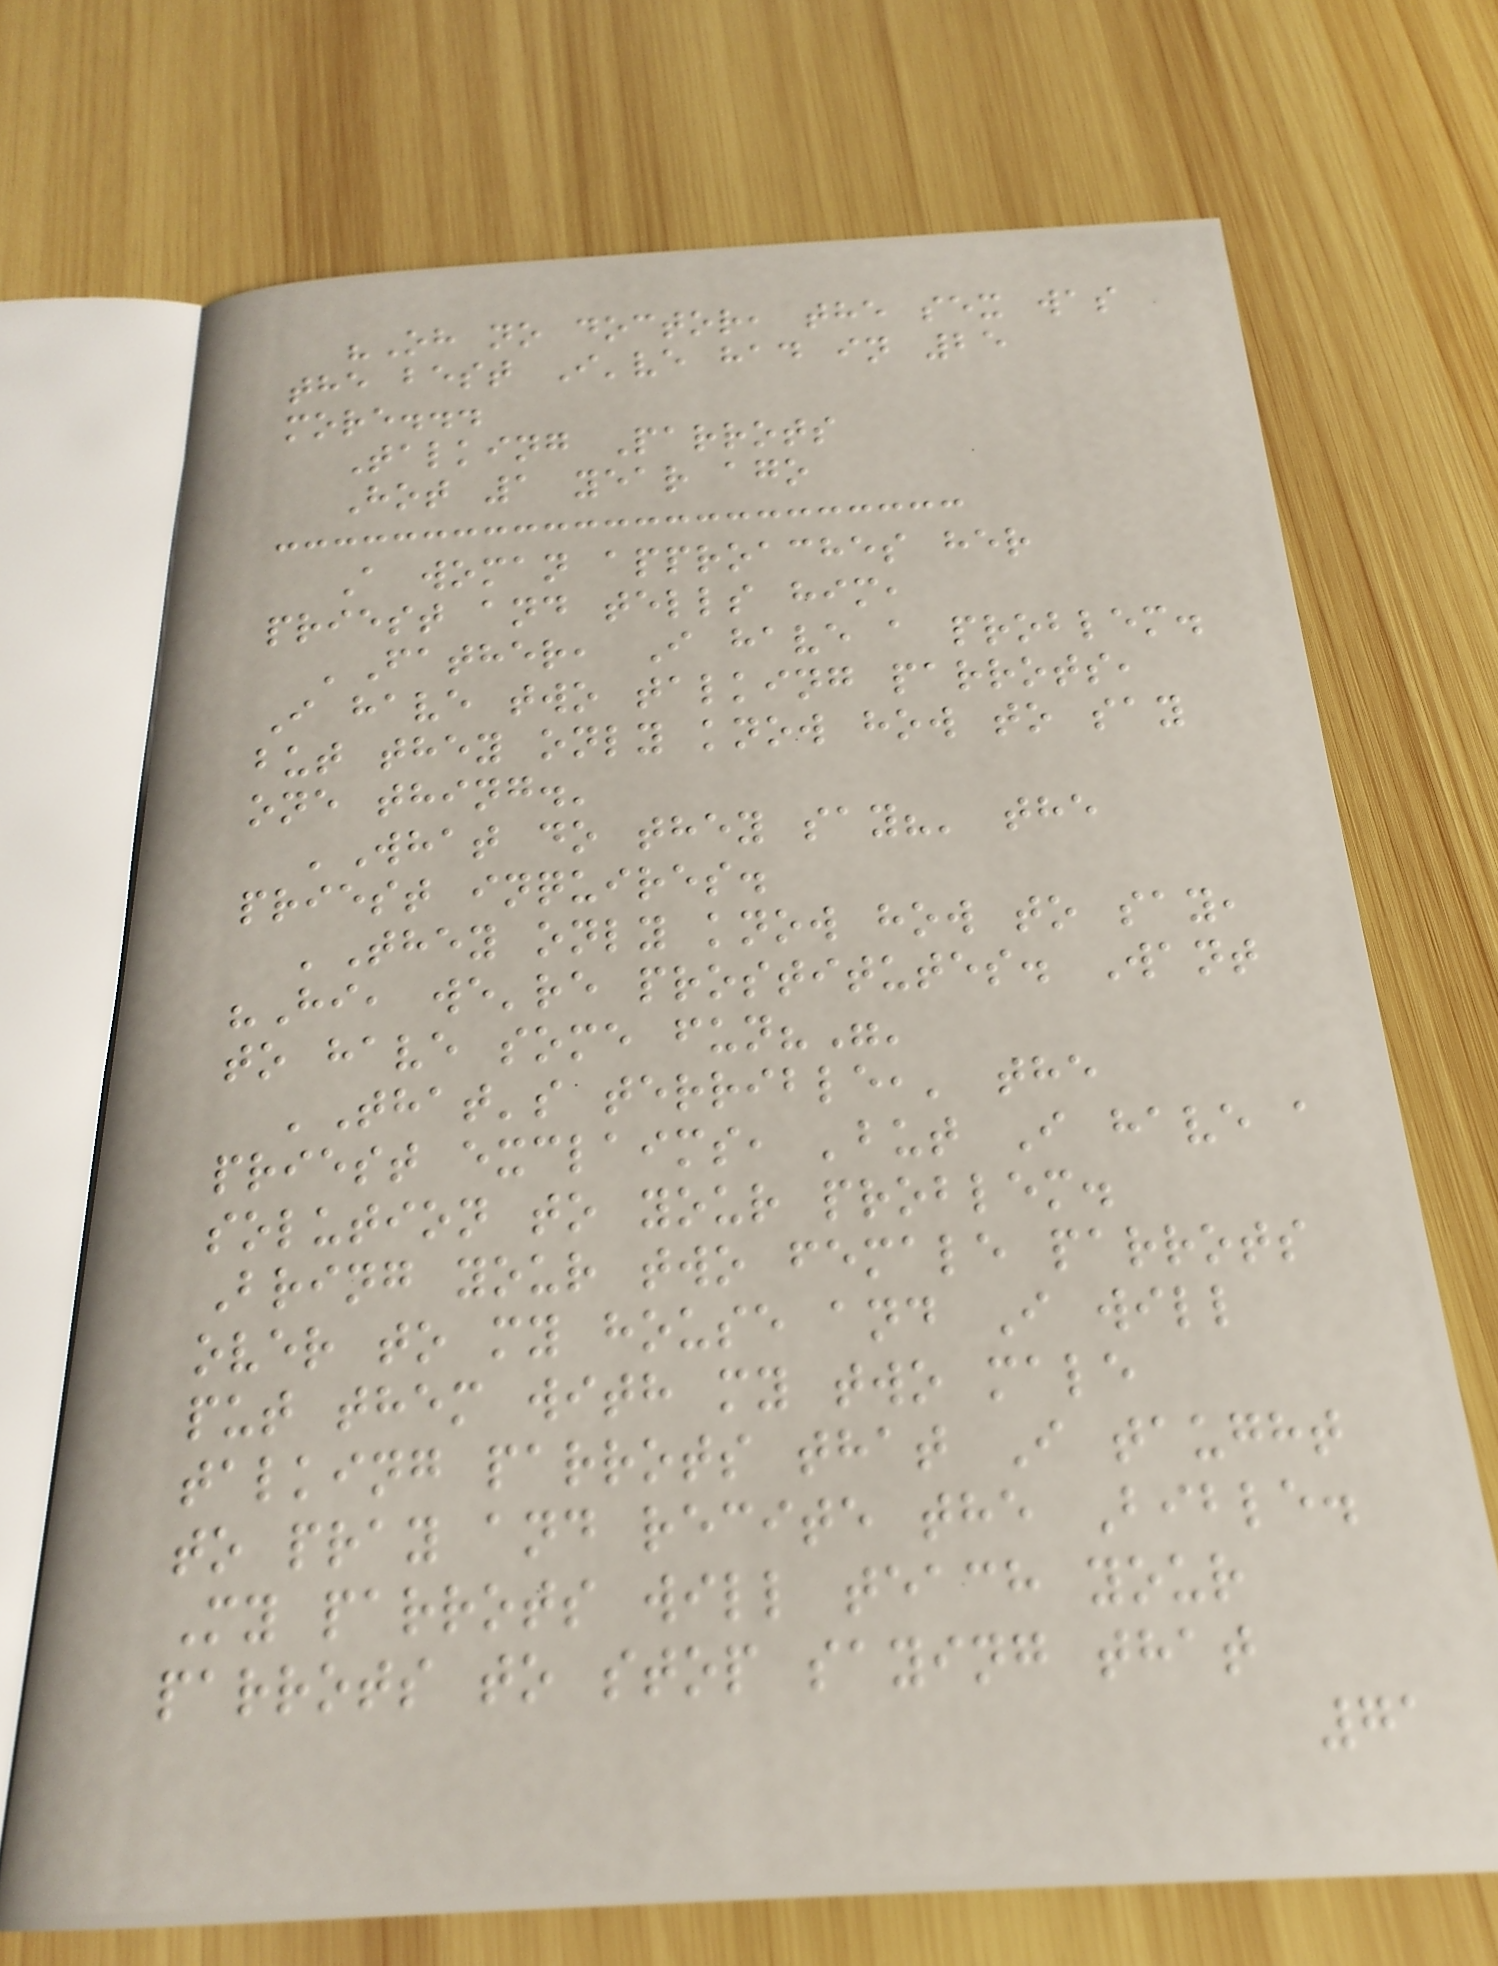"Oh no doctor, the sex was
the best I've had in 25
more...
Talking Parrots
Hot 1 year ago
A woman approaches her
priest and tells him,
'Father, I have a problem.
I have two talking parrots,
but they only know how to say
one thing.'
'What do they say?' the
priest inquires.
'They only know how to say,
"Hi, we're prostitutes. Want
to have some fun?"'
'That's terrible,' the
priest exclaims, 'but I have a
solution to your problem.
Bring your two female parrots
over to my house and I will
put them with my two male
talking parrots that I taught
to pray and recite the Bible.
My parrots will teach your
parrots to stop saying that
71
